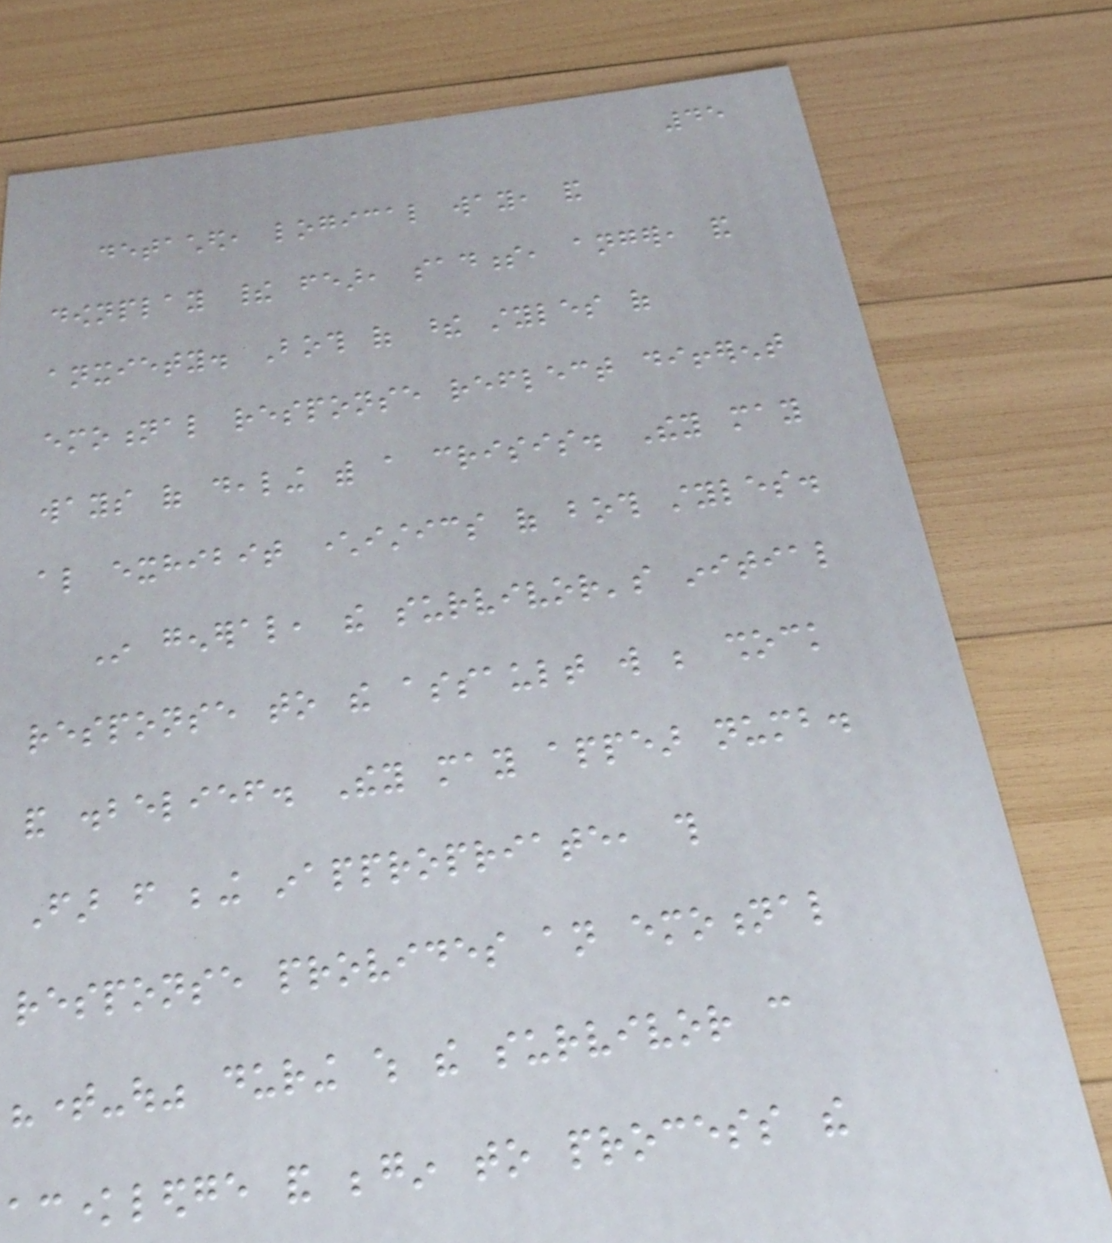45
detached, logical way, and
downplay their fear, sadness, anger, and
anxiety. Both of these styles of
emotional response reflect different
ways of dealing with a crisis. They may
also exhibit characteristics of both styles.
In general, the survivor's initial
response to the assault will be shock
and disbelief. They may appear numb.
Far from being inappropriate, this
response provides an emotional
"time-out" during which the survivor can
acknowledge and begin to process the
